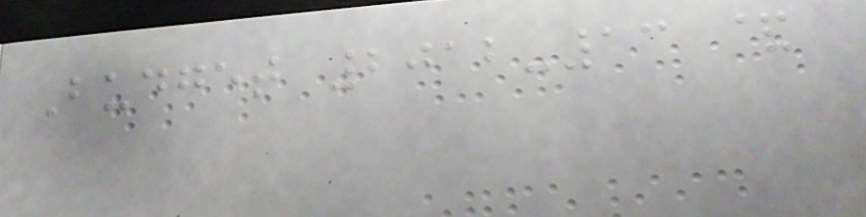Budget 2012-13 &
